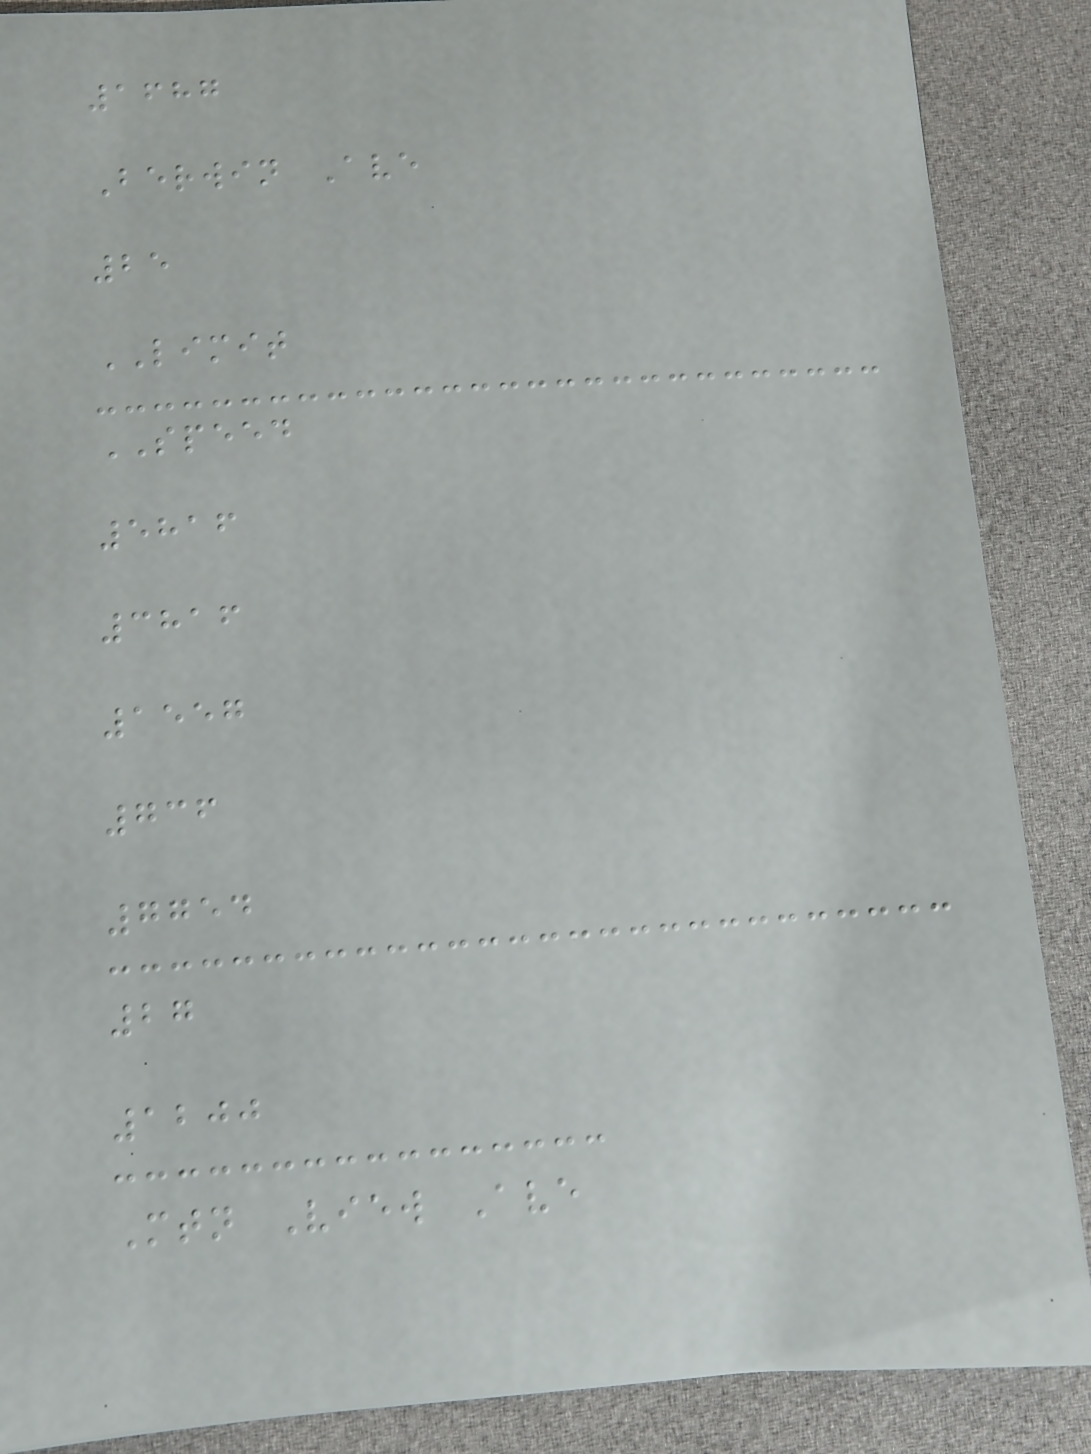1687
Berwin Ave
25
LIMIT
SPEED
5816
3816
1557
736
7754
27
1200
Mtn View Ave
